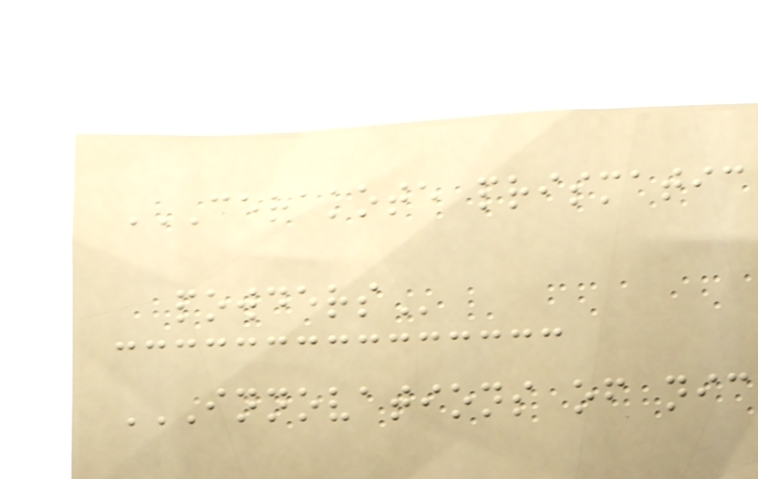CERAKOTE PRISMATIC
POWDERS
INNOVATIONS OF NIC
